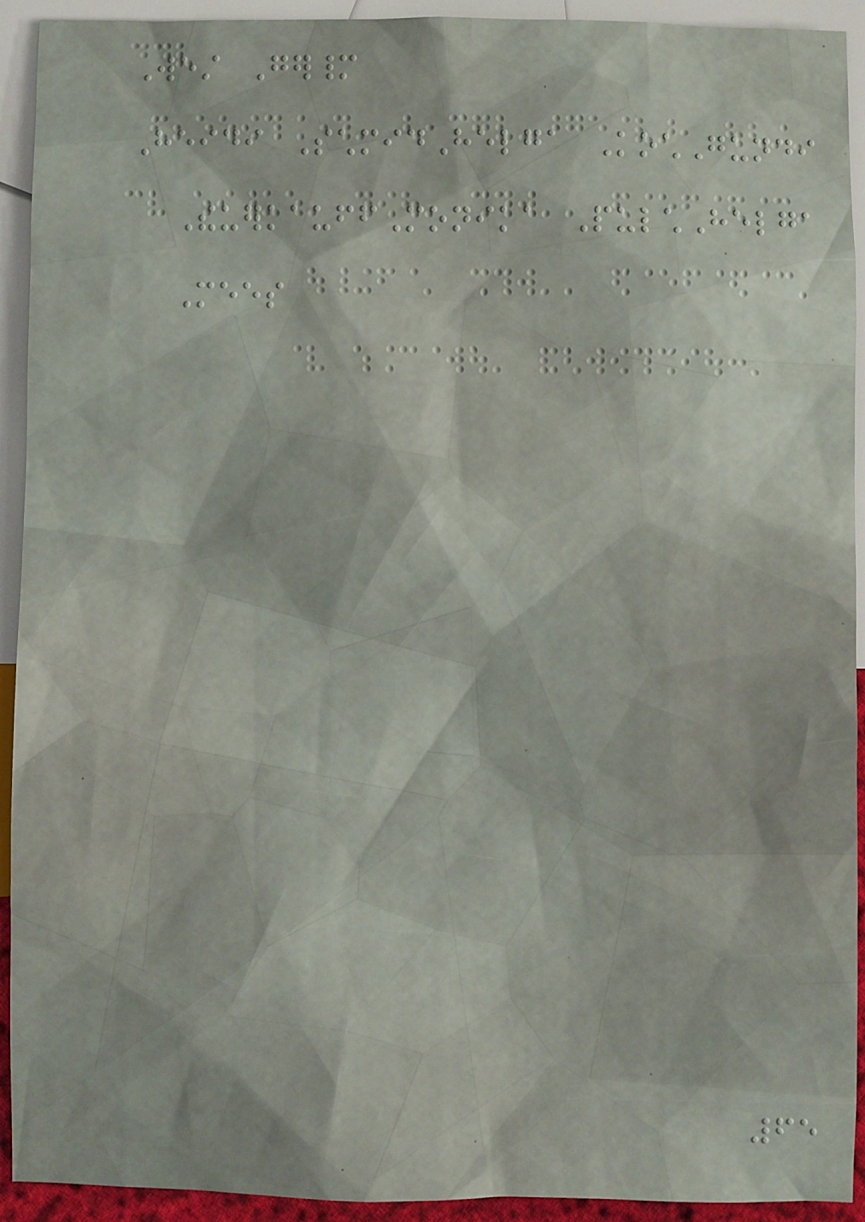West Germany
Heidi SchmidHelga KochGundi
TheuerkauffMonika PulchHelga
Mees
65
